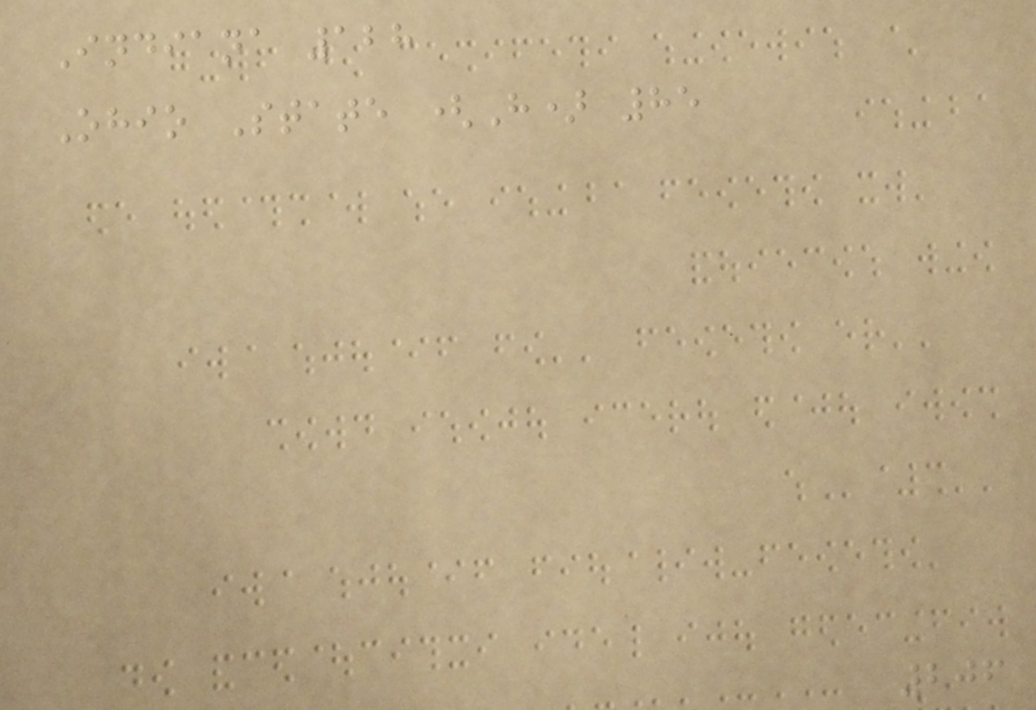Indiana 128
Ohio State (H) 85
206
